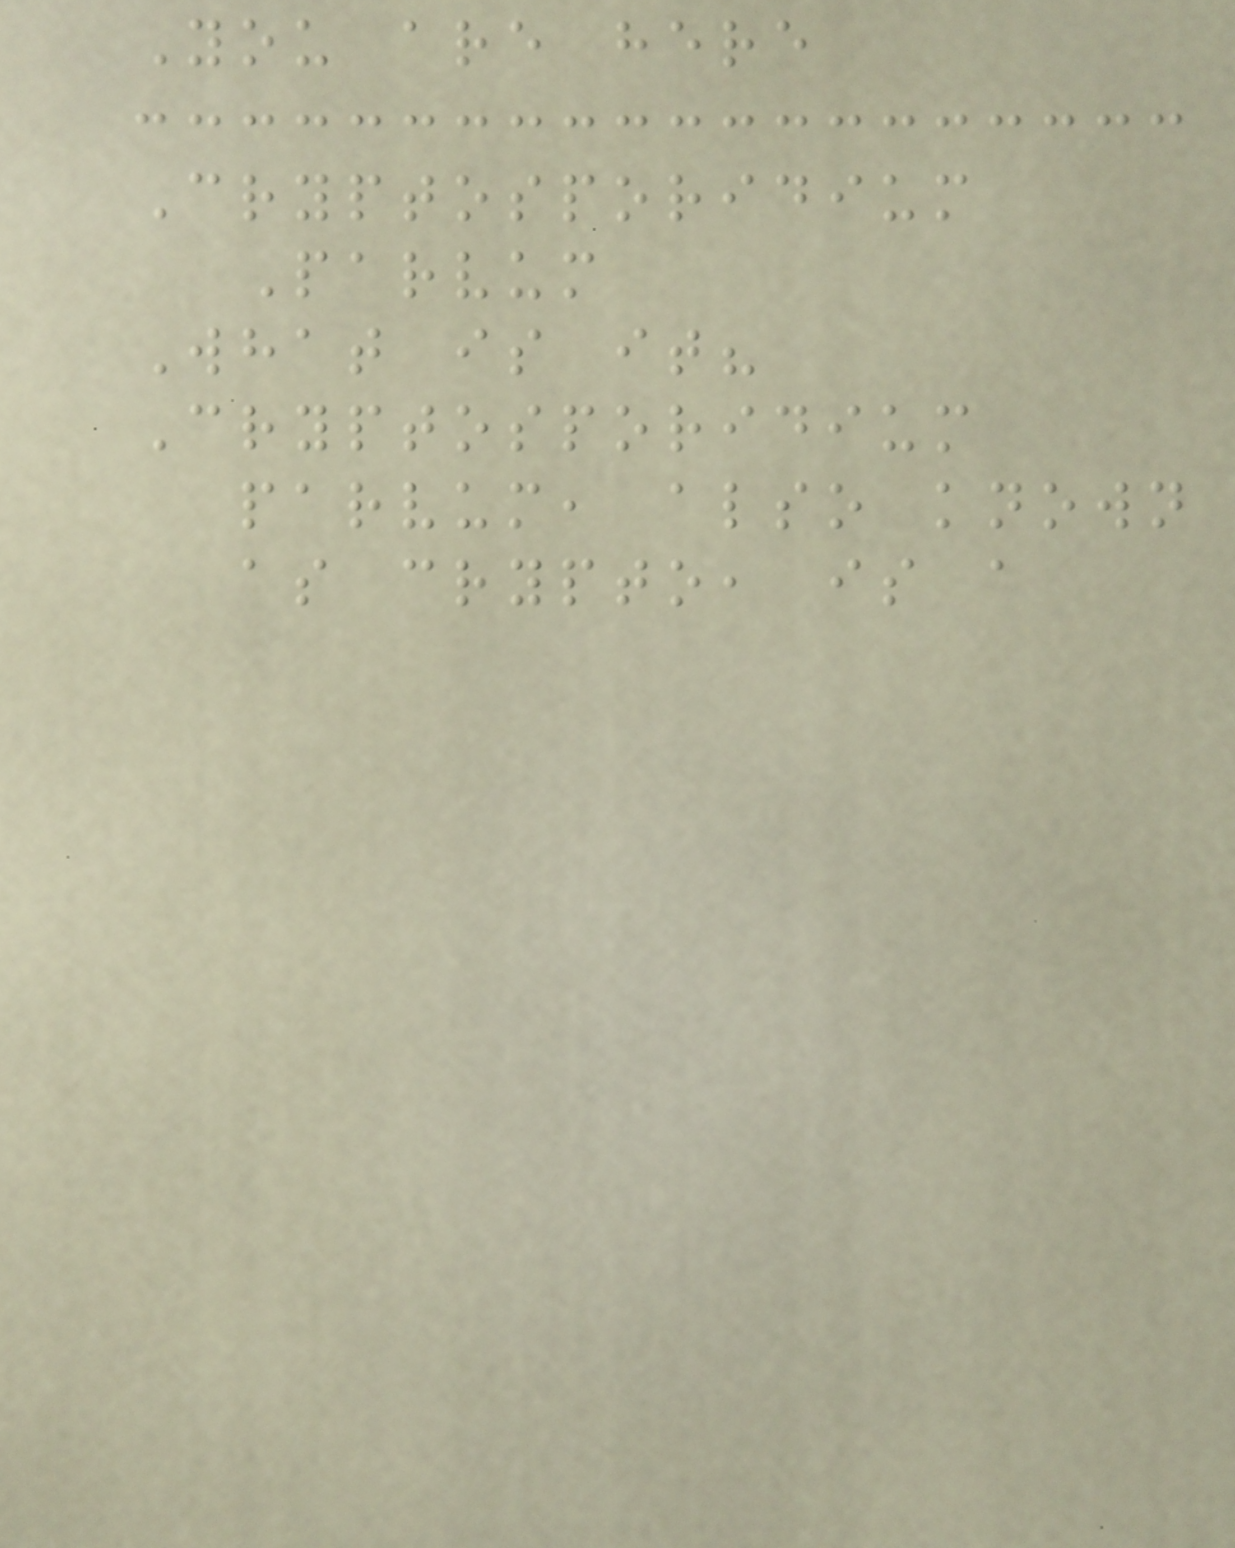You are here
Cryptosporidium
Parvum
What is it?
Cryptosporidium
parvum, also known
as crypto, is a
